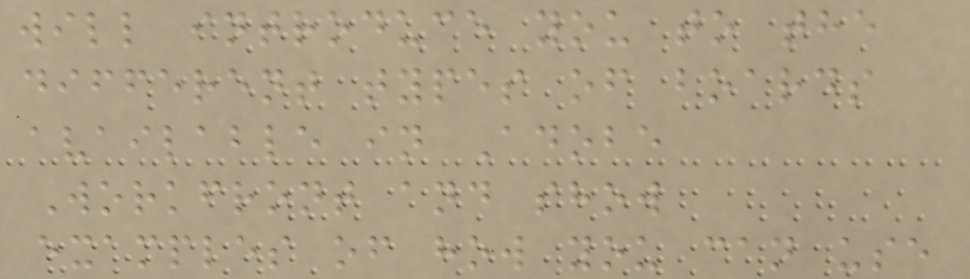will introduce you to the
different types of boards
available in Adobe
Workfront and show
examples of how you can use
